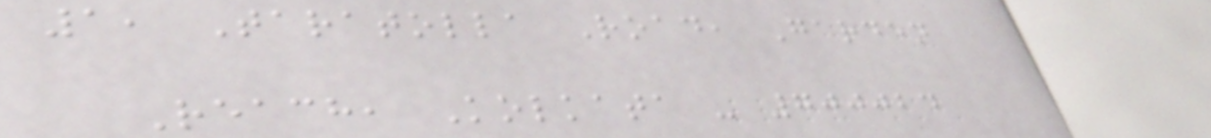1, Taratolla Road, Garden
Reach, Kolkata - 700024
